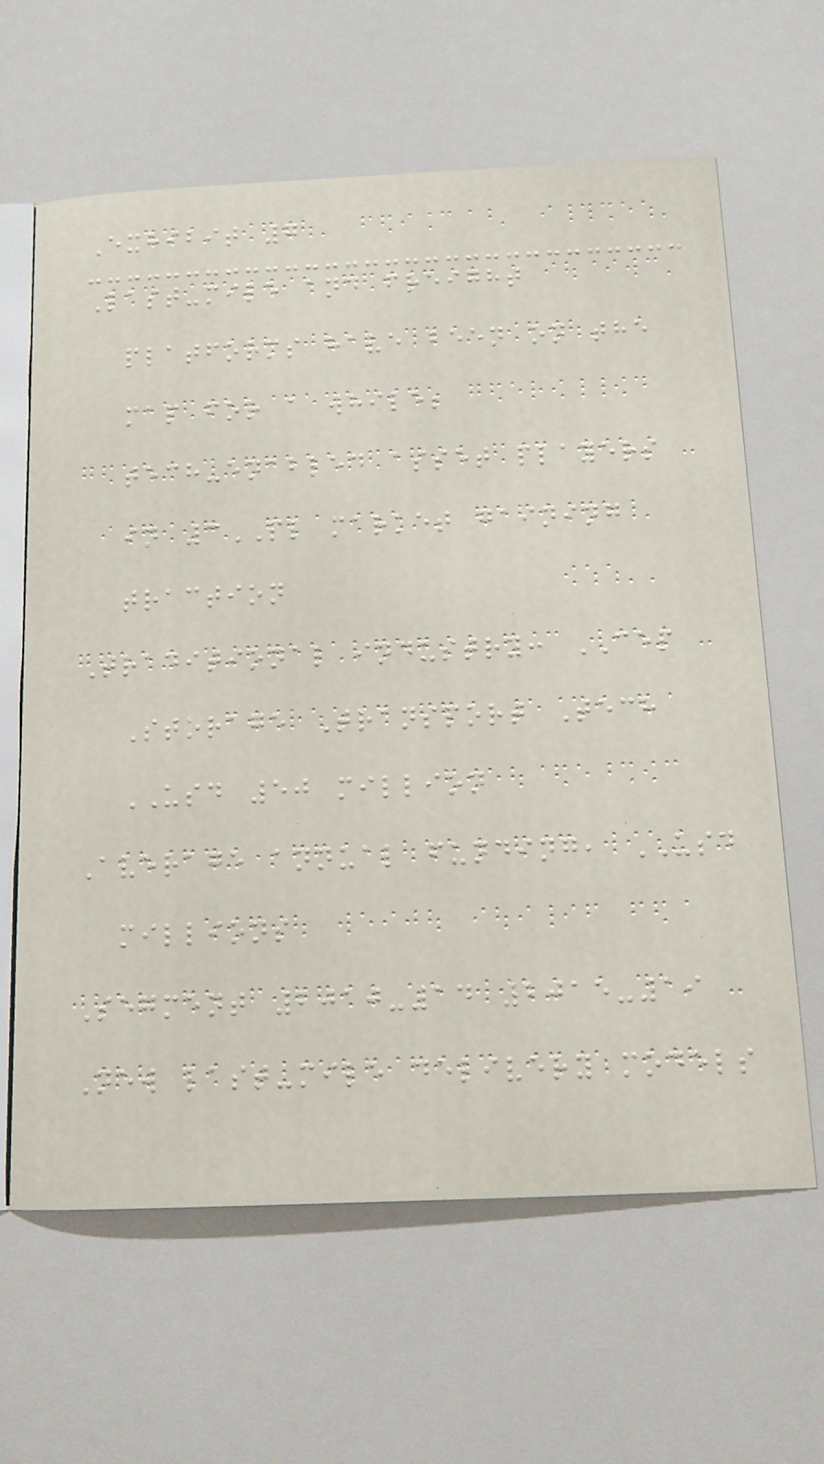Exhibit 7
Last-mile and freight
platforms have been on the
map for a while;
tech-enabled asset players
in 3PL market gaining
traction
Traditional industry: CEP
Storage Transport Tech
USD 50 million
Average annual funding, USD
millions
Segment 2010-14 2015-19
New last-mile delivery models
